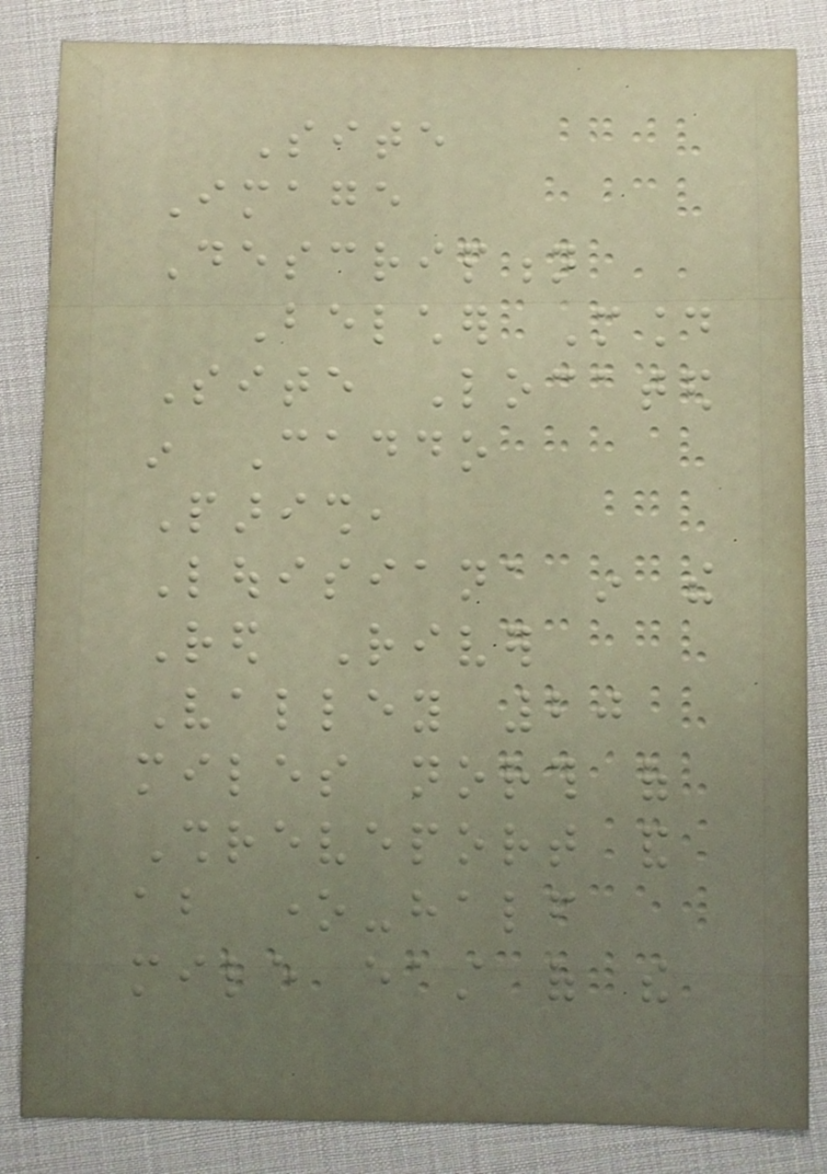Site
Image
Description
Belcher Mound
Site Located
in Caddo
Parish,
Louisiana in the
Red River
Valley 20
miles north of
Shreveport and
about one-half
mile east of the
